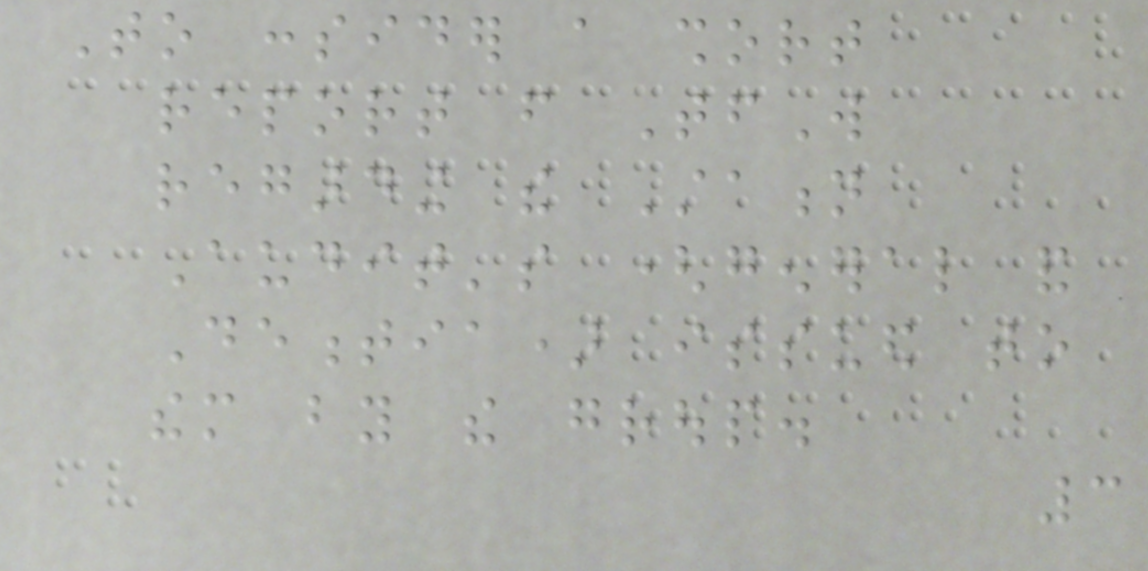To consider a short
report from TfW
regarding the Station
Audit's (general and
Dementia) issued to
them by the group.
3
